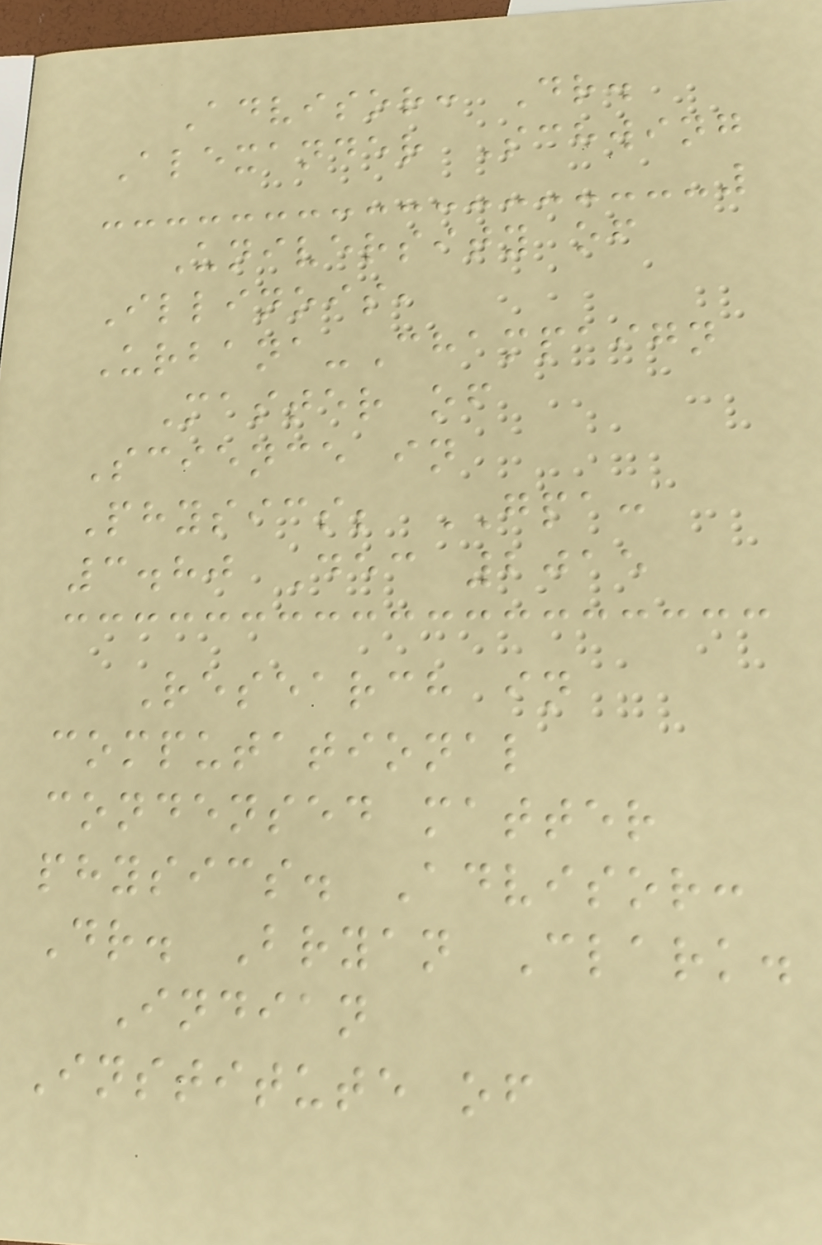Advisor: Dr.
Alexander Schwing
University of
Illinois,
Urbana-Champaign
Master of
Science in
Physics; GPA:
3.80 Dec 2015
Research in
computational
condensed matter
physics. Advisor:
Dr. Bryan Clark.
Indian
Institute of
